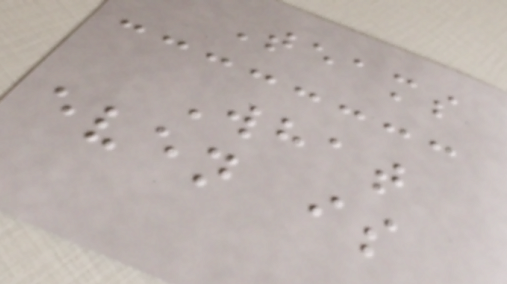Teams
What
even is
